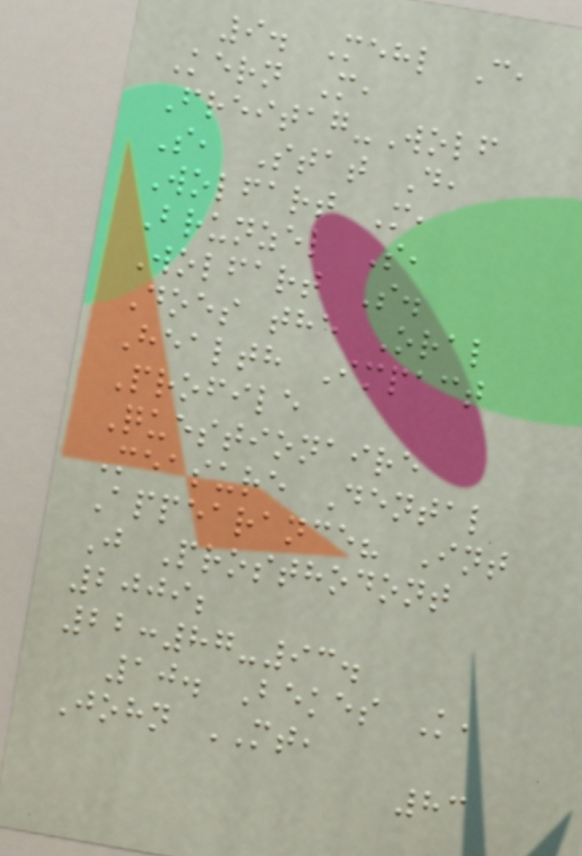9. Mehl C,
Kern M,
Freitag-Wolf
S, Stat D,
Wolfart M,
Brunzel S,
Wolfart S.
Does the Oral
Health Impact
Profile
Questionaire
Measure Dental
Appearance? Int
J Prosthodont
2009;
22:87-93.
10. Bekes K,
John MT,
83
